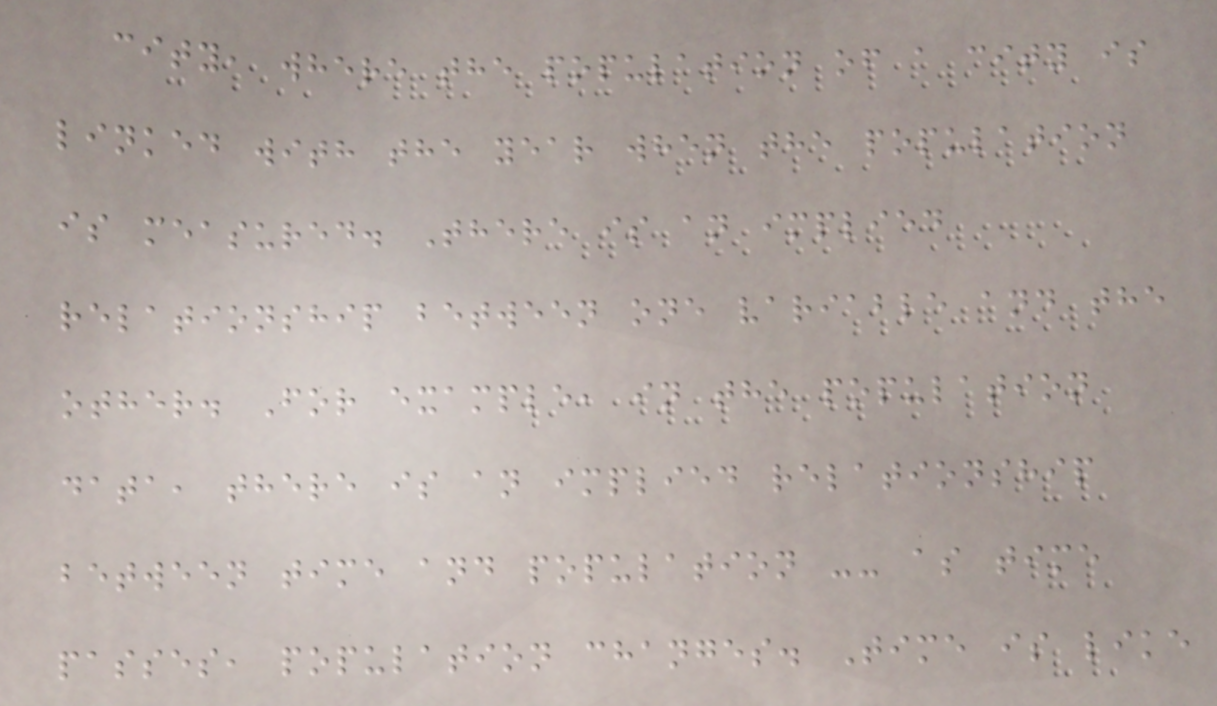city, where the population of a city is
linked with the year when the population
is measured. There is an implied
relationship between one variable and the
other. For example, in the population
data, there is an implied relationship
between time and population -- as time
passes, population changes. Time is like
